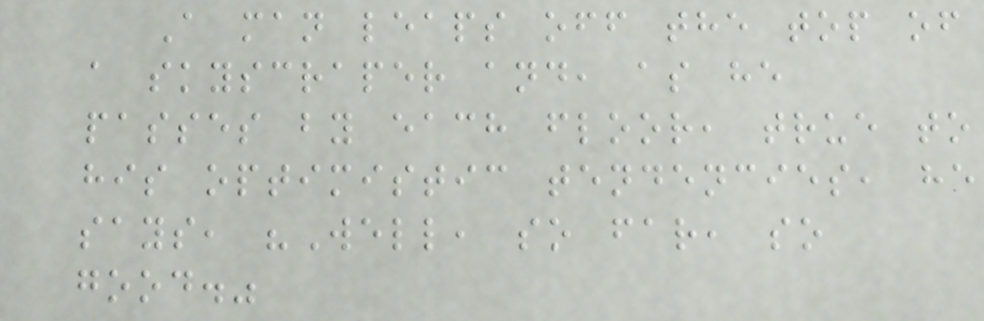A man leaps off the top of
a skyscraper and, as he
passes by each floor, true to
his optimistic tendencies, he
says, "Well, so far, so
good."
